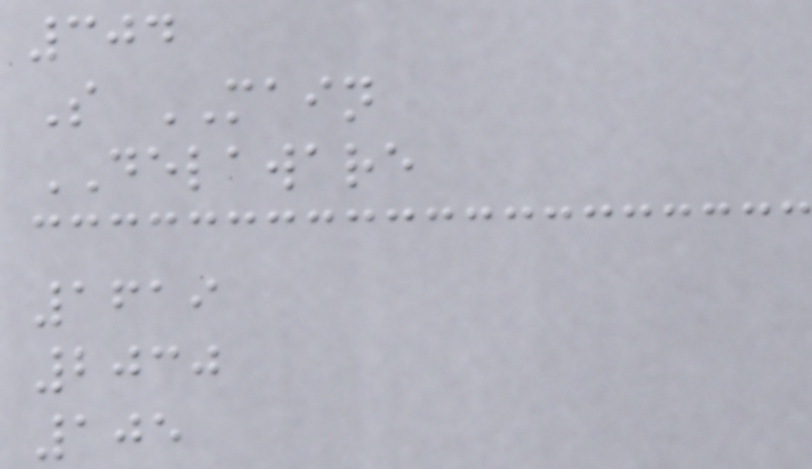304
S MAIN
DELAWARE
1619
2030
105
